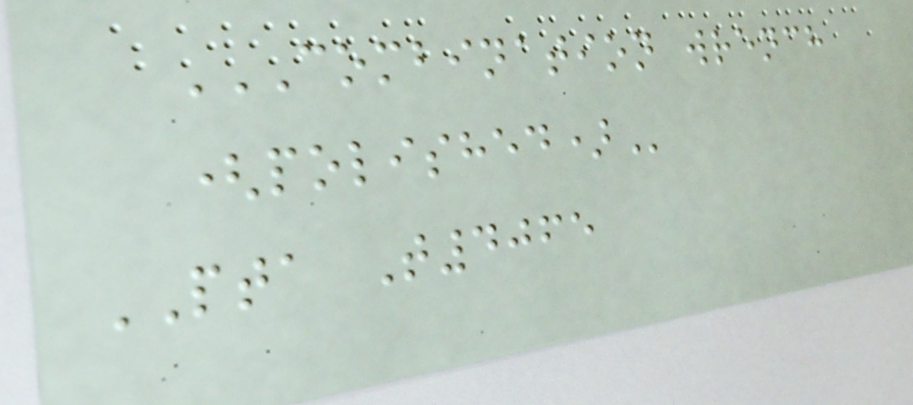COMBINATION WRENCH
(POLISHED)
PTA T4065
